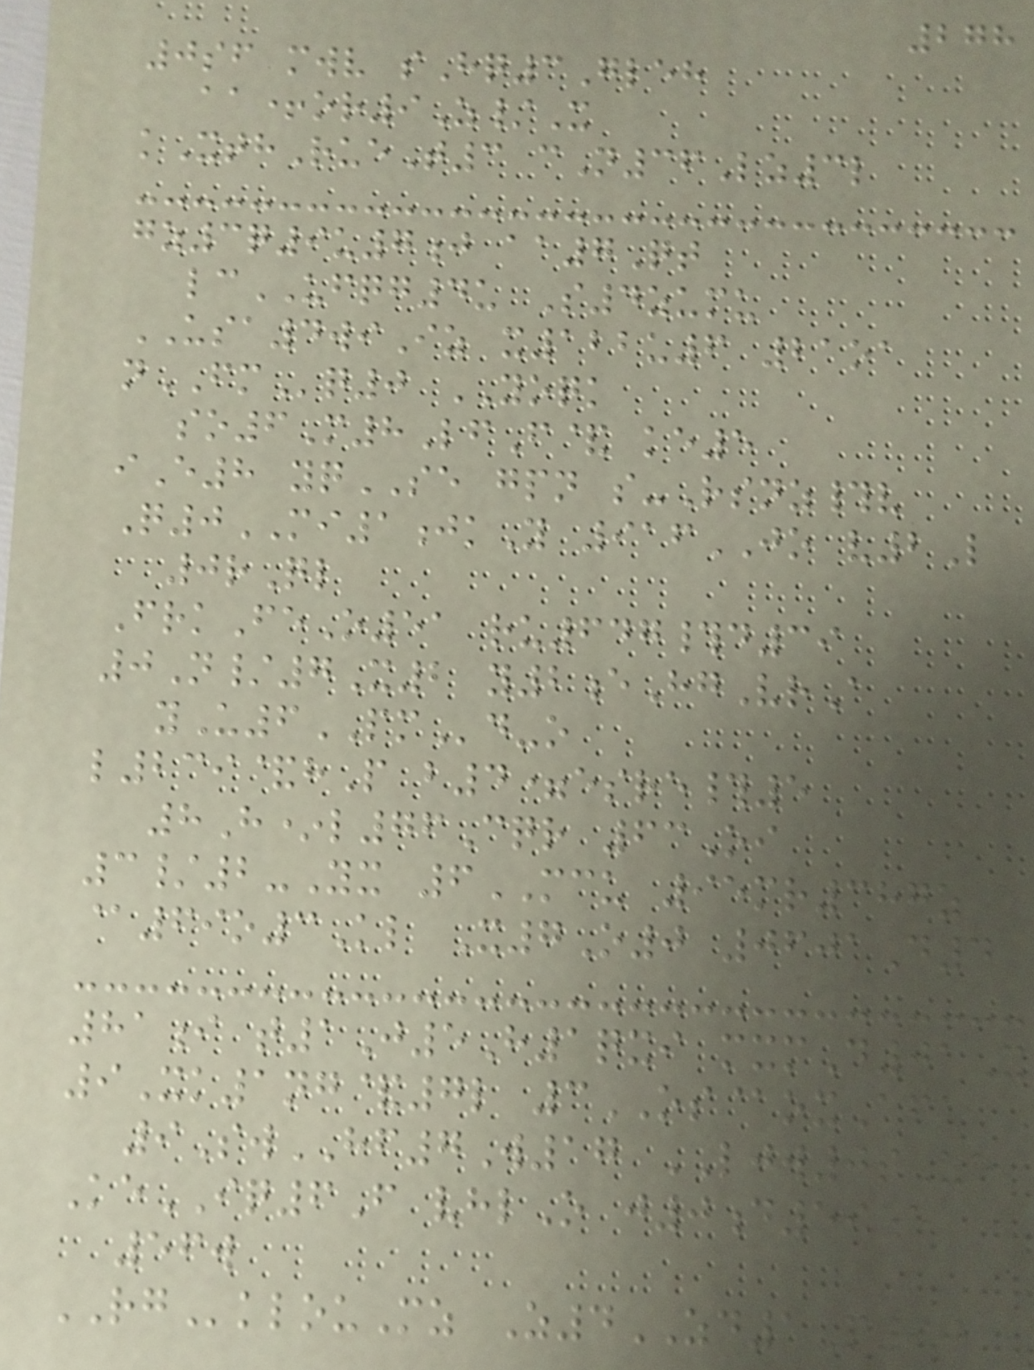278
0sf mwv sHq3Gleh
aa+or9Z/X
kXthRueT3 cN36Lz3l
gz3q9u7j aa7Qt
lcUFQG4u S4zumu
USA4wiIz x122u6 21oa
nFMq0 YOQK
so6M8LfF& ke5
iE8 yqSE gpn s-Rsnz#v
Q0MI1jkY 916JO v2L
0rQl
FrkFeO51 ru647#d39
0N/7X2 y2eHgVrA
yU6PMd-o
l239&hP b4=esre#5
8H*l76Cqr 63Oi
3/2-Yx 6MCU 95mr387z
@69o3Kl X7O0 0601D4
81i t1J5H1qxi mxmD01X
9Xk1ng&7l 3OS@oxAfa
9SwHF7W17 LJW0sZe
KeIQ6F vhlO j0d59e
56w
RGklouMz Z4ZD1P90
